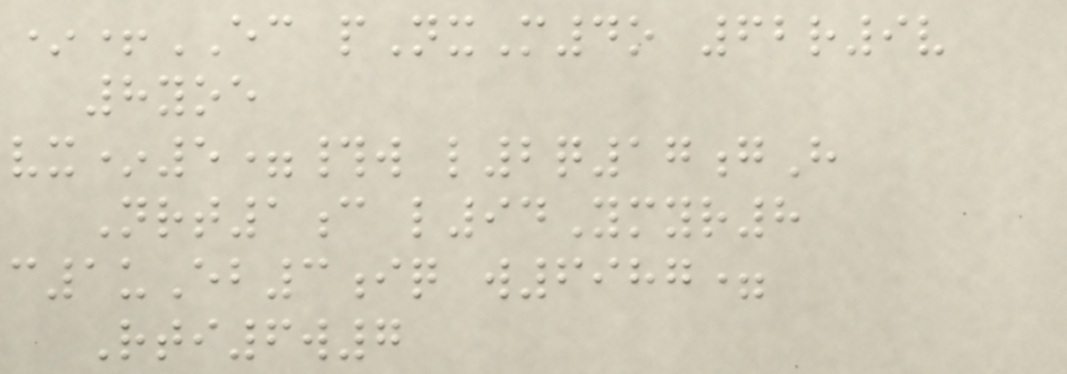*+EC pNxM4o 62r9v
8yoe
vx*5=#w l2q17gH
Nrt1c l94Ymyr8
c1uEb3iq w6987=
Rti6w7
